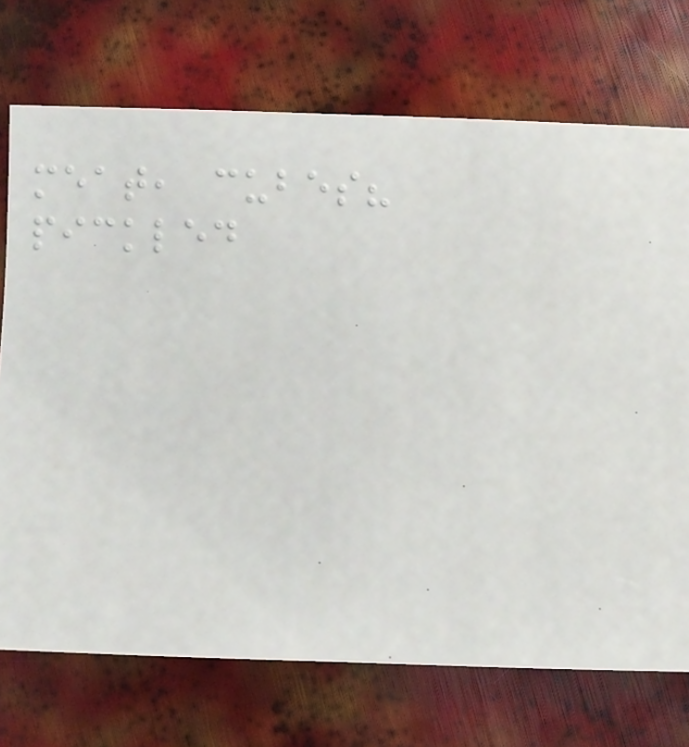meat, cubes?
pickled
